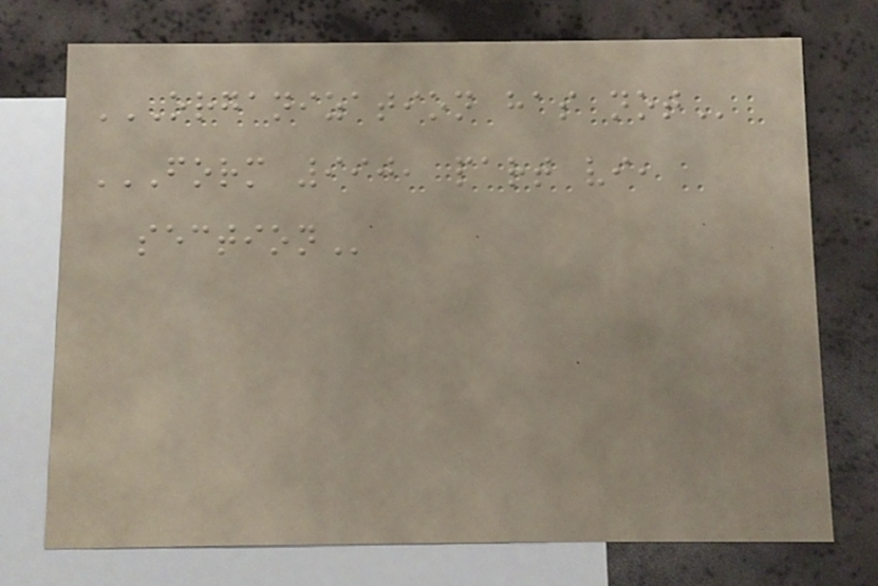ORGANIZATION HAS NOT
FORM 990, PART VI,
SECTION
